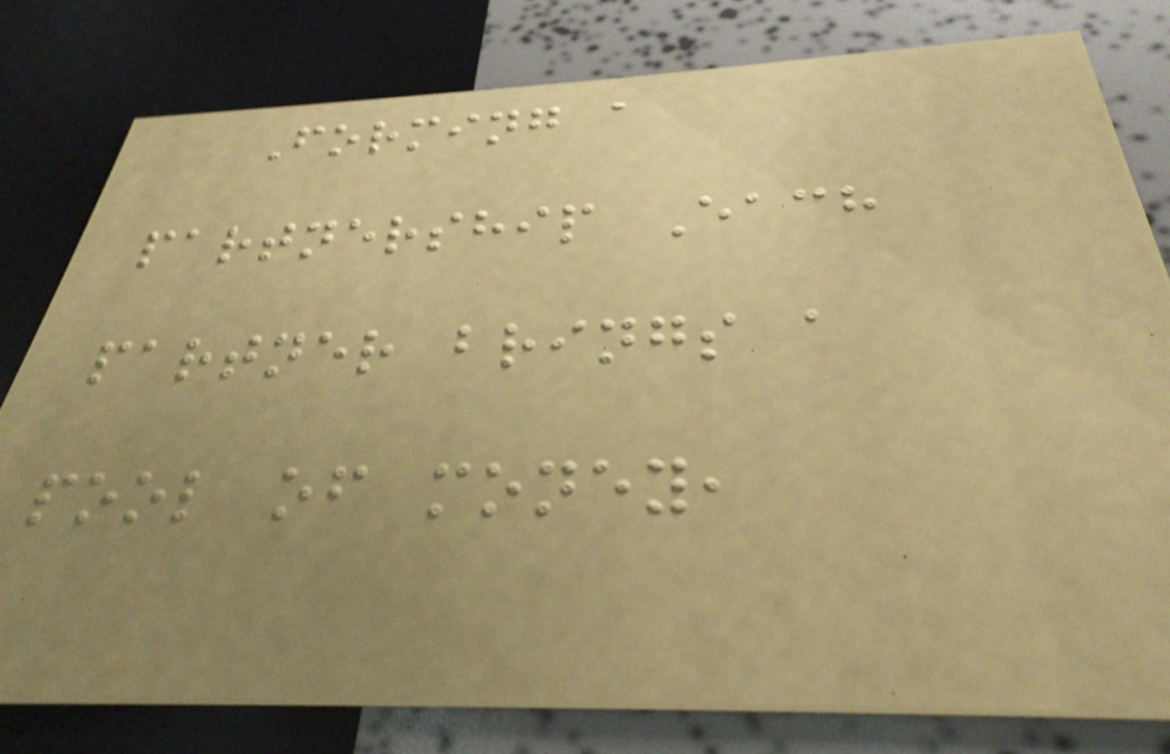Forming a
partnership Each
partner brings a
pool of money,
